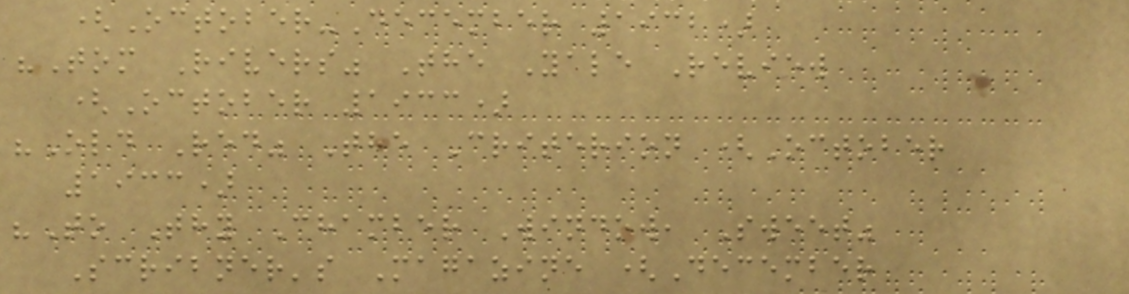(October-December 1932)
"Tom Rivers" The Yale Review
(October 1933)
"Old Red" The Criterion (October
1933)
"To Thy Chamber Window, Sweet"
Scribner's Magazine (December
